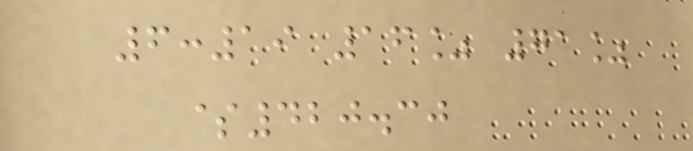6:19 16% 71%
$420.30
